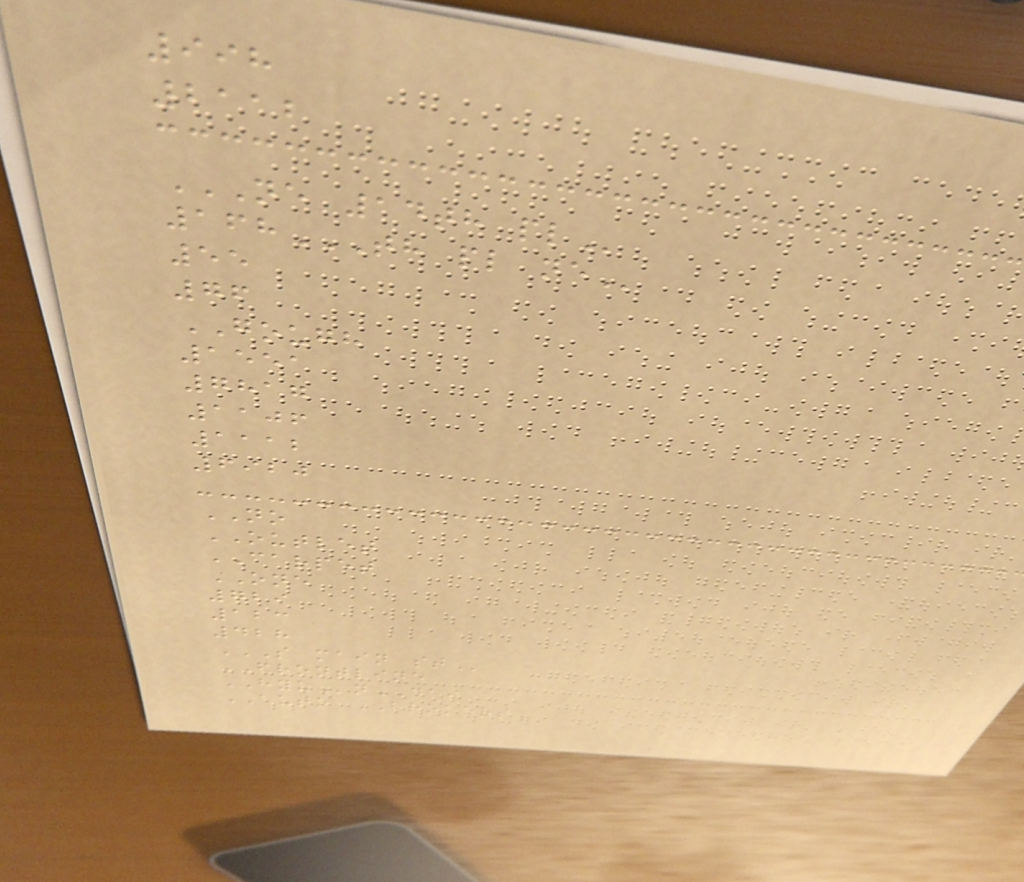998
2112
NE 14TH PL
168TH PL NE
55
76
GOUGH
1551
7817
1106
1112
6920
NO
OUTLET
CARPET
ONE
729
123
428
S MAIN ST
FRONTLINE
HYUnDAI
AUTO BROKERS
